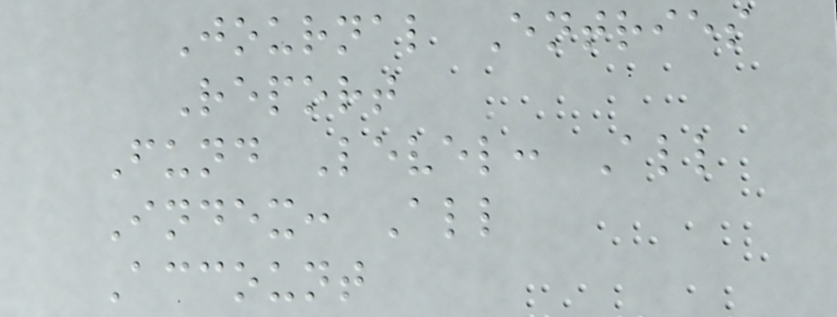Journal Entries
Report
Fund Level: All
Index: All
Account
